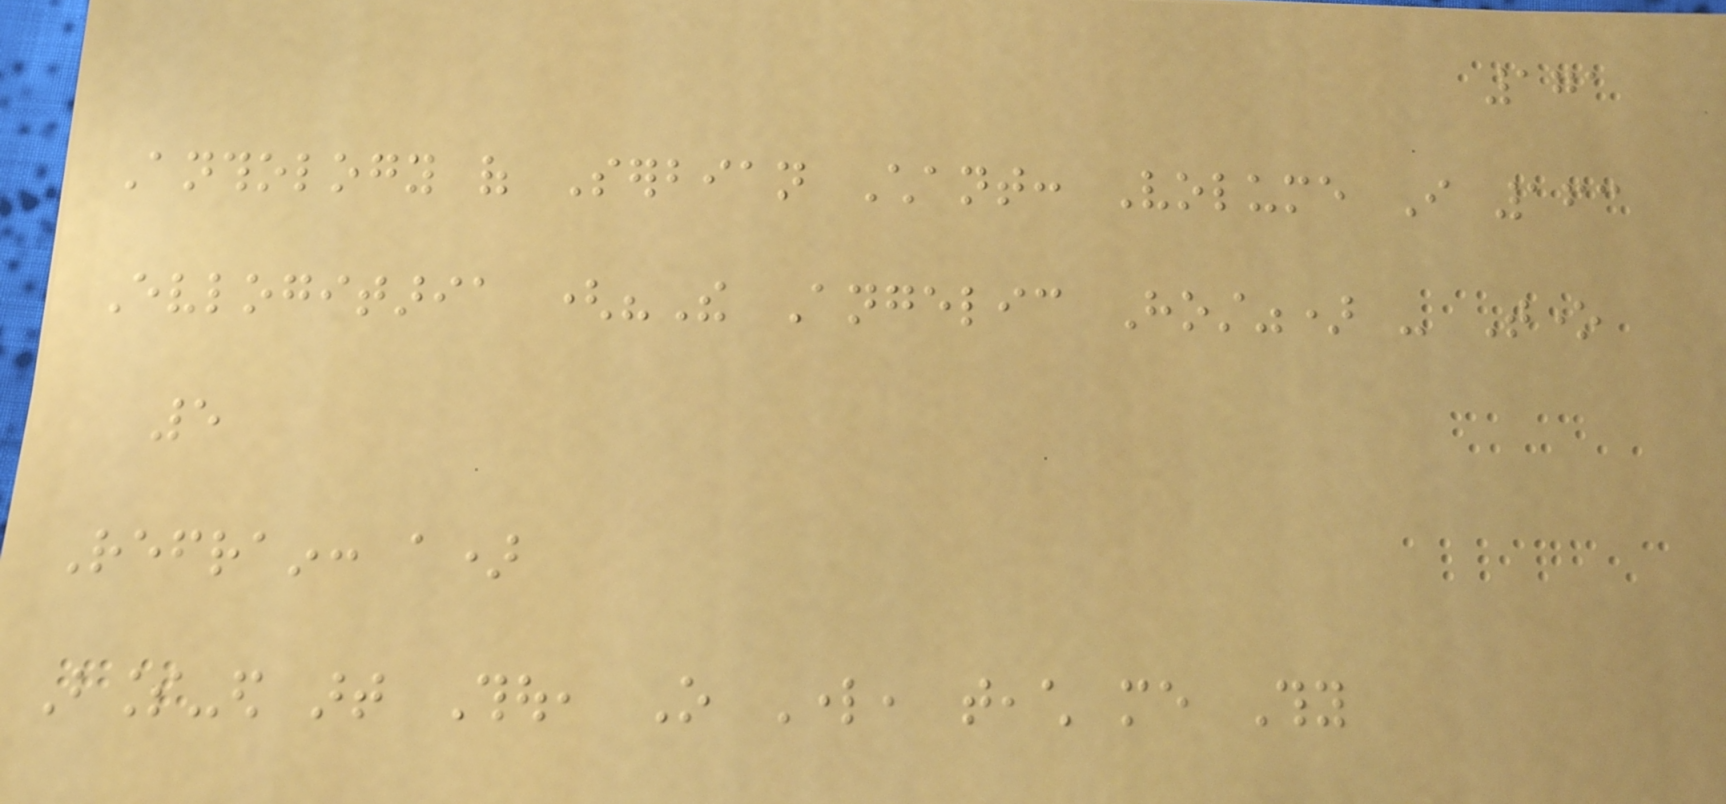171
Anthology of Serbian Chant: Volume I 163
Evlogitaria ("The Angelic Host") - Tone
5
Refrain: a)
Bless-ed art Thou, O Lord, teach me Thy
